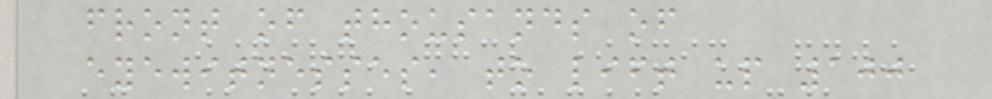front of thousands of
eyewitnesses, to lift up 100
